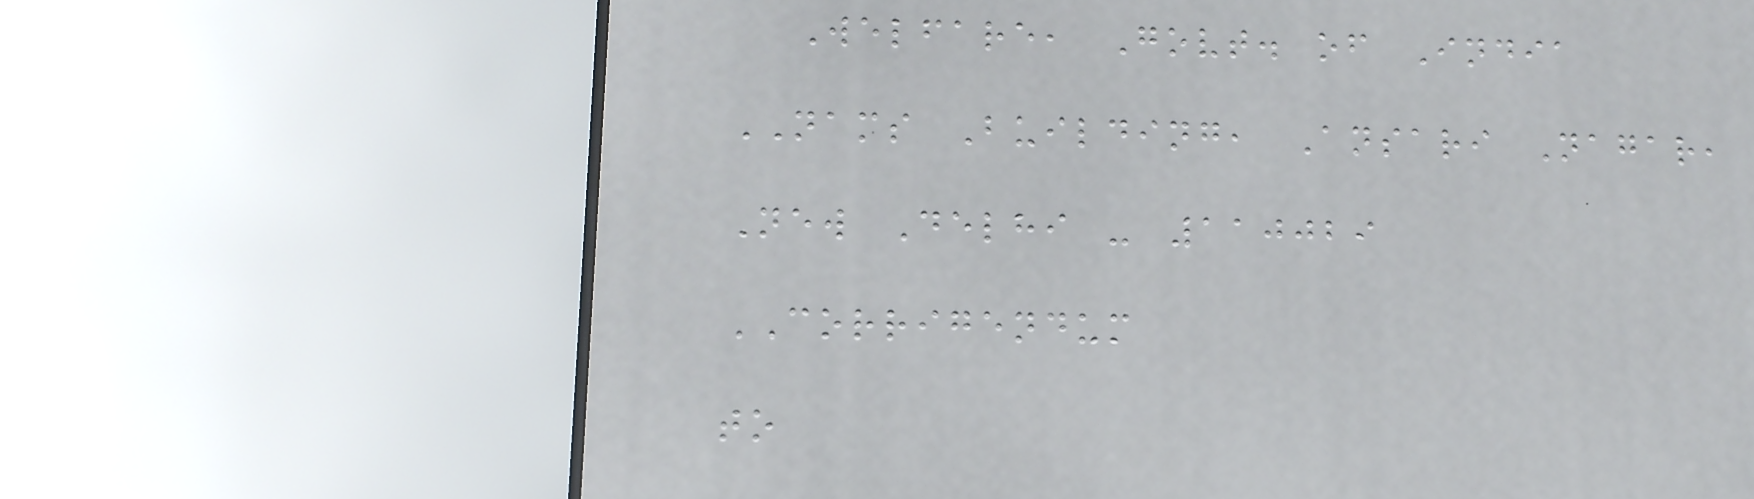Welfare, Govt. of India
NAMS Building, Ansari Nagar,
New Delhi - 110029
CORRIGENDUM
to
